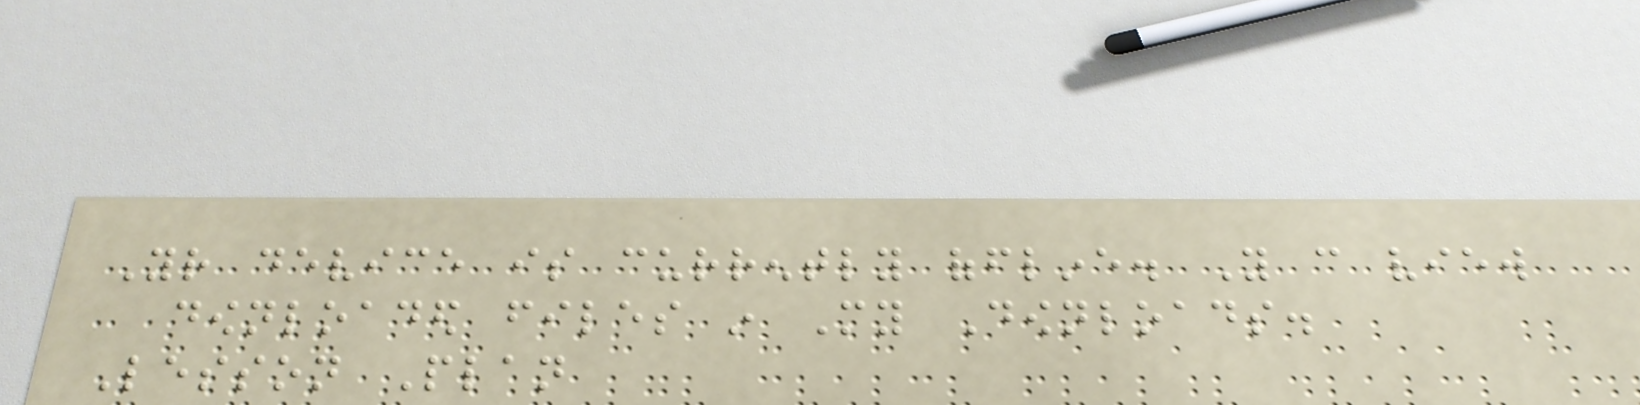Your device is currently offline. You can view
downloaded files in My Downloads.
Lesson Plan
